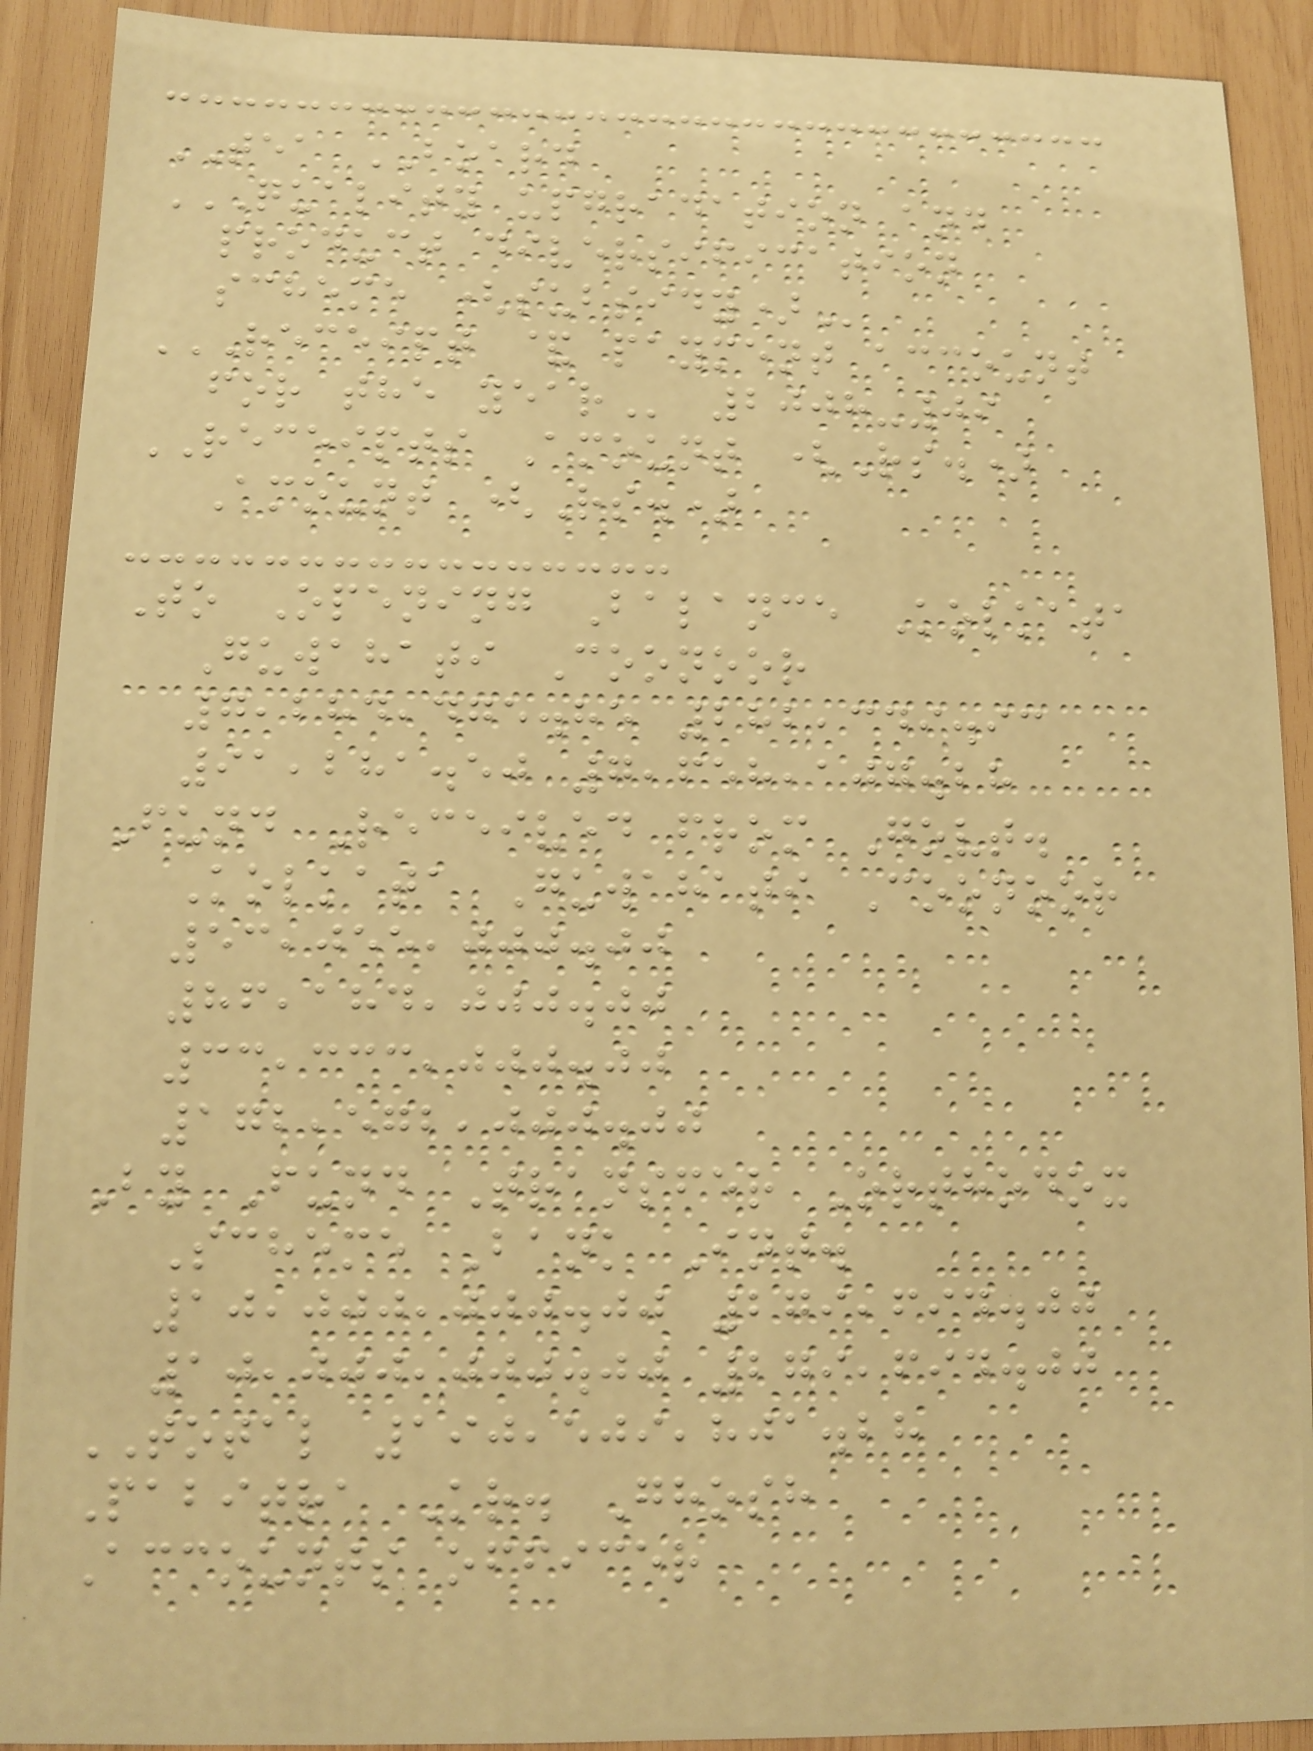TEA BOARD
QUALITY UPGRADATION AND
PRODUCT DIVERSIFICATION
SCHEME (SUBSIDY)
RECEIPT & PAYMENT ACCOUNT
FOR THE YEAR 2008-09
RECEIPTS Amount (Rs.)
Amount (Rs.)
To Opening Balance Kolkata
Guwahati Coonoor
7,284,475.85 282,349.93
91,281.50 7,658,107.28
Fund Received from Govt.
Kolkata Guwahati Coonoor
53,055,000.00
86,184,000.00
33,333,000.00
172,572,000.00
By Fund Transfer Orthodox
Scheme Bank Int.
10,000,000.00 279,694.00
10,000,000.00 279,694.00
TOTAL 190,509,801.28
Pabitra Kr. Ghosh
Accounts officer
